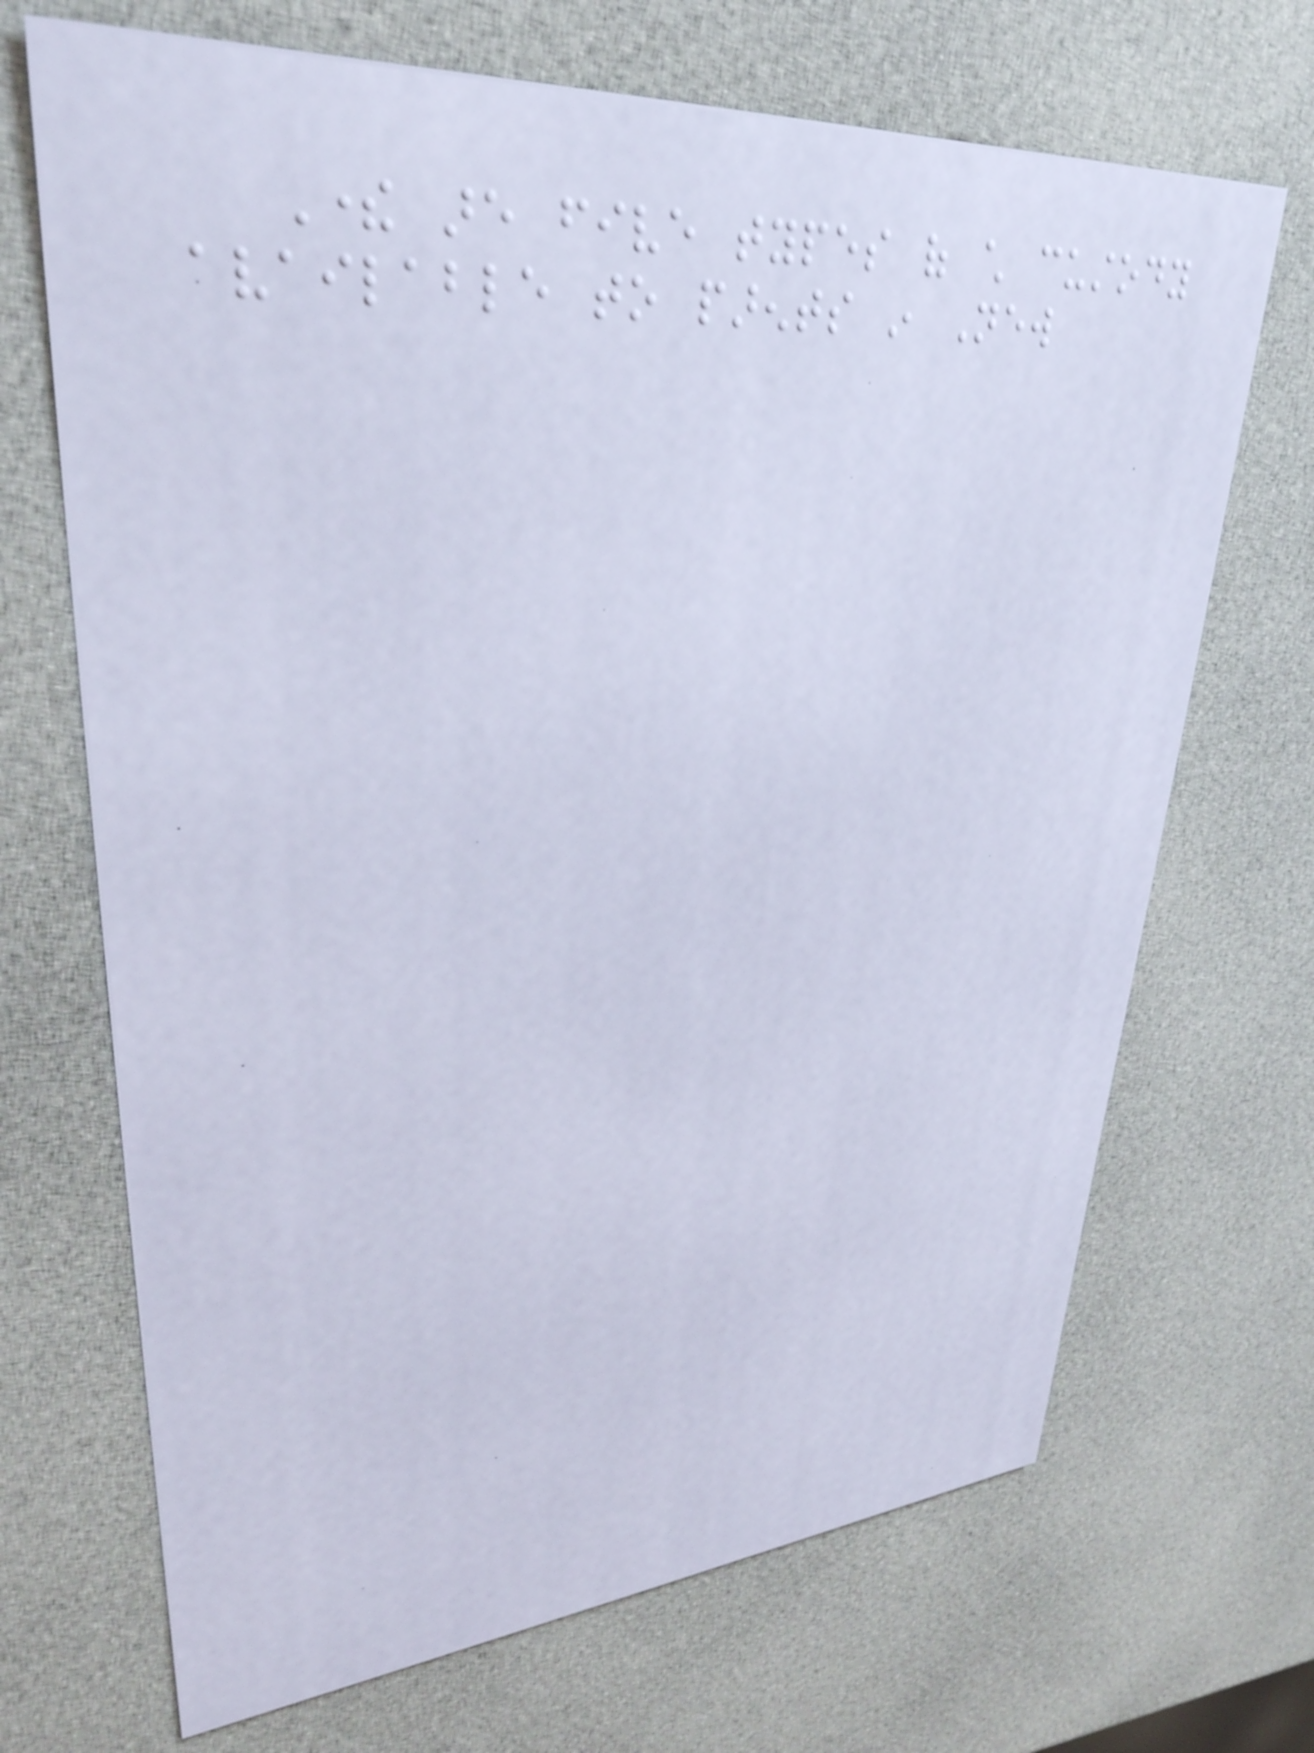There are five types of child custody
available to parents in New
